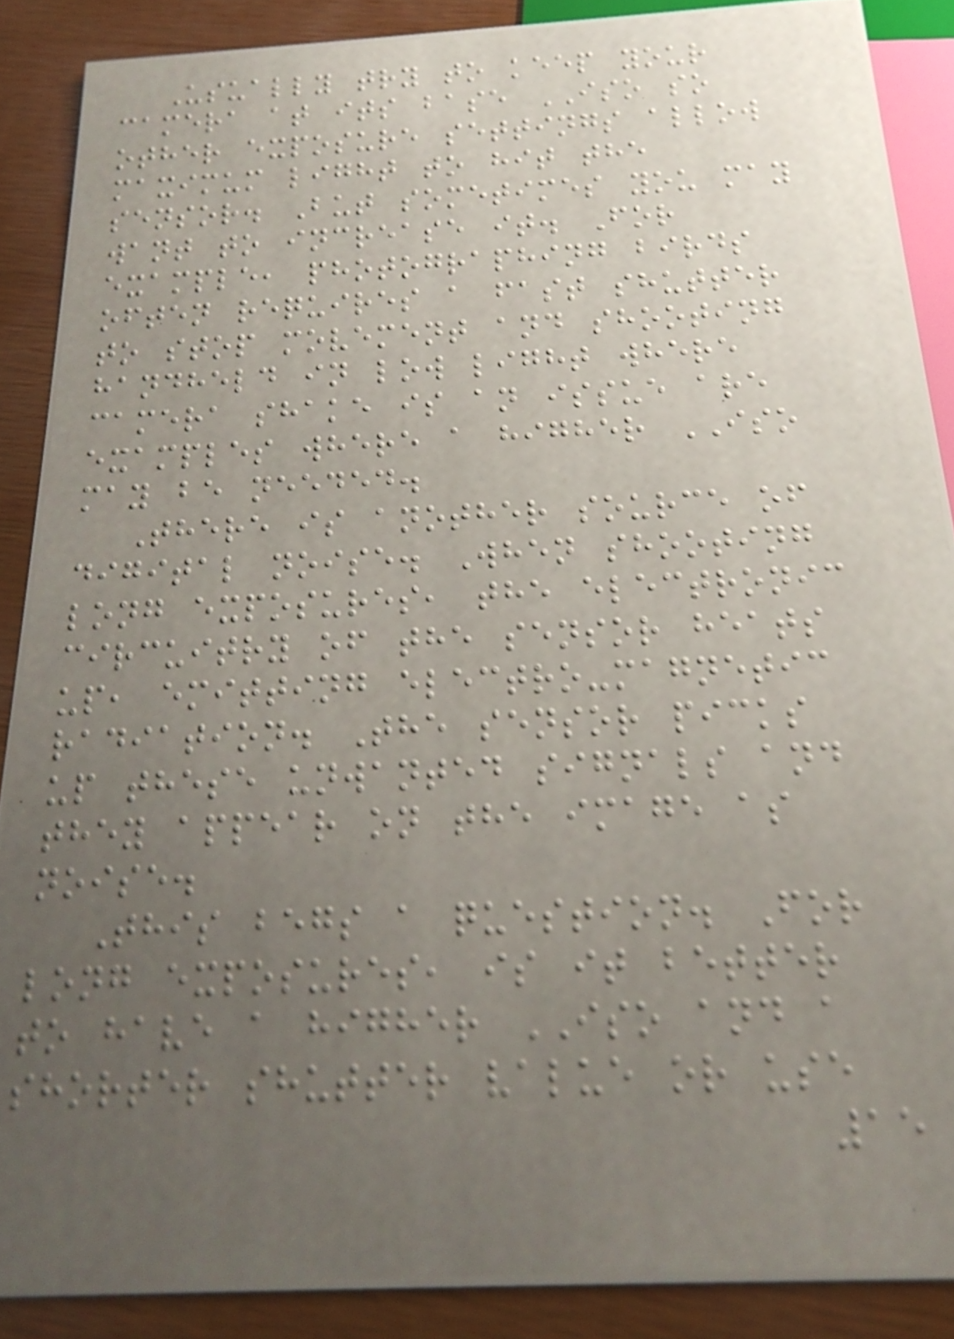Usually try to keep your
camera at its base ISO so
other exposure settings allow
maximum light to hit the
sensor. But sometimes you may
want to increase it. For
example, photographing birds
often requires a fast shutter
to stop movement and shooting
handheld in low light where
camera shake is an issue are
examples where a higher ISO
may be needed.
There is another source of
digital noise. When shooting
long exposures, the electronic
circuitry of the sensor heats
up, emitting electro-magnetic
radiation. The sensor picks
up these unwanted signals and
they appear on the image as
noise.
This begs a question. For
long exposures, is it better
to have a higher ISO and a
shorter shutter value or use
15
